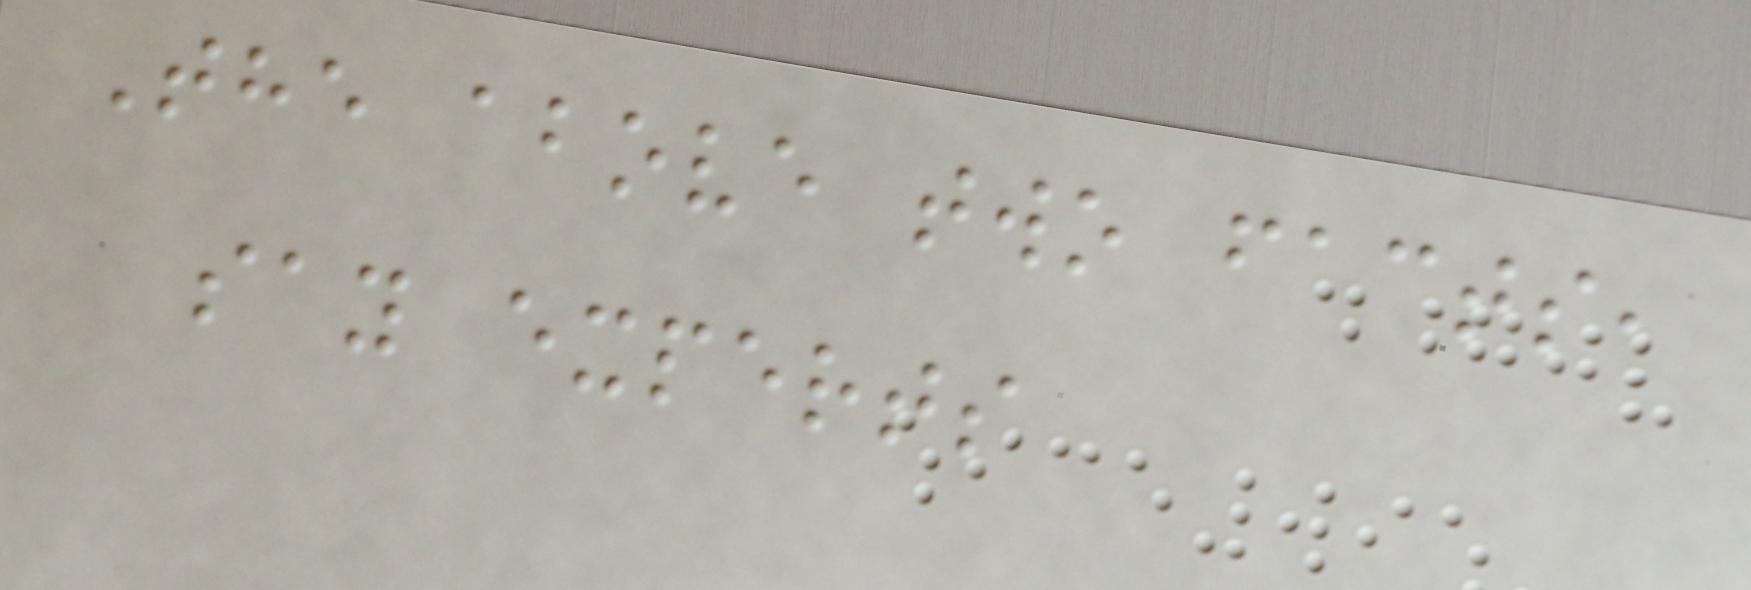The above two facts,
say experts
